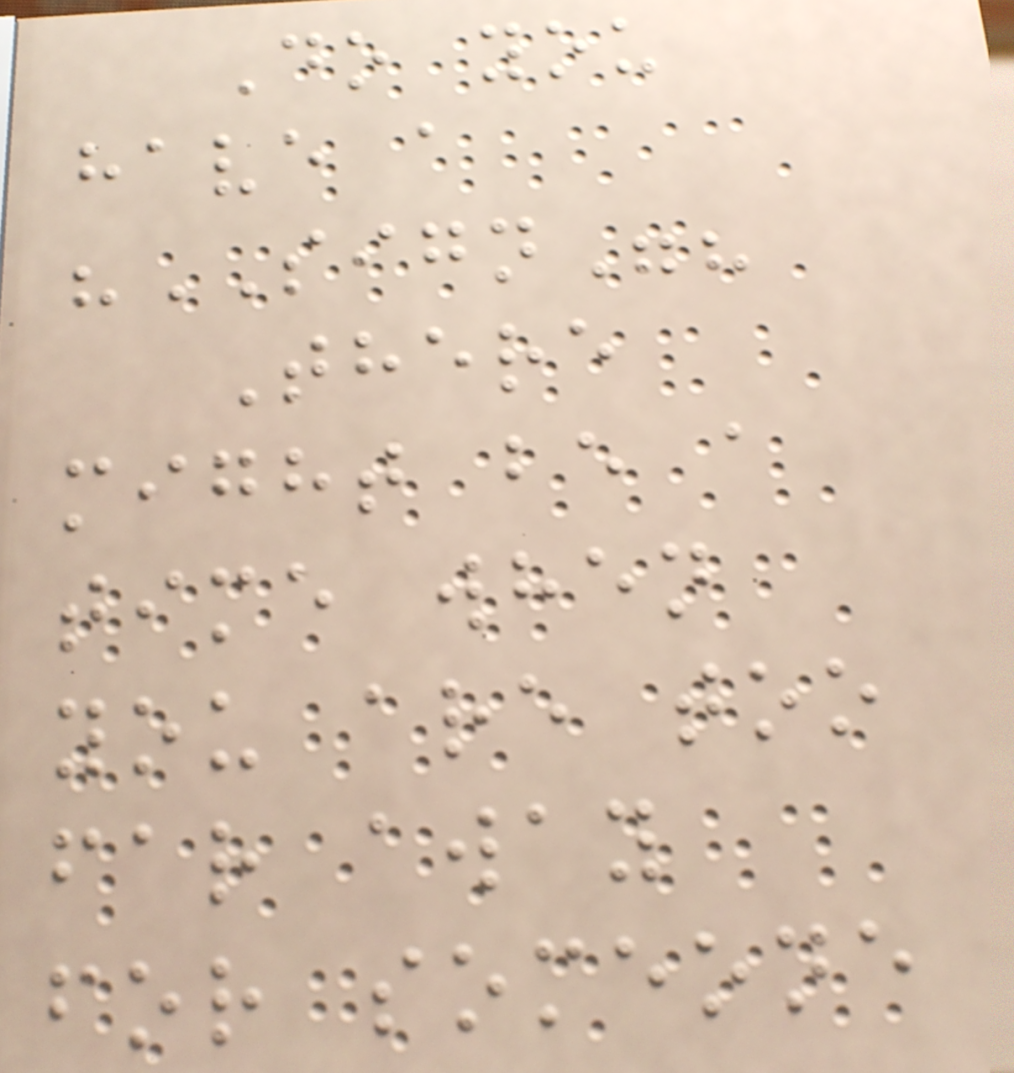Do you
have a
"SIGN"?
There
might be a
time when
you are too
far away
for someone
